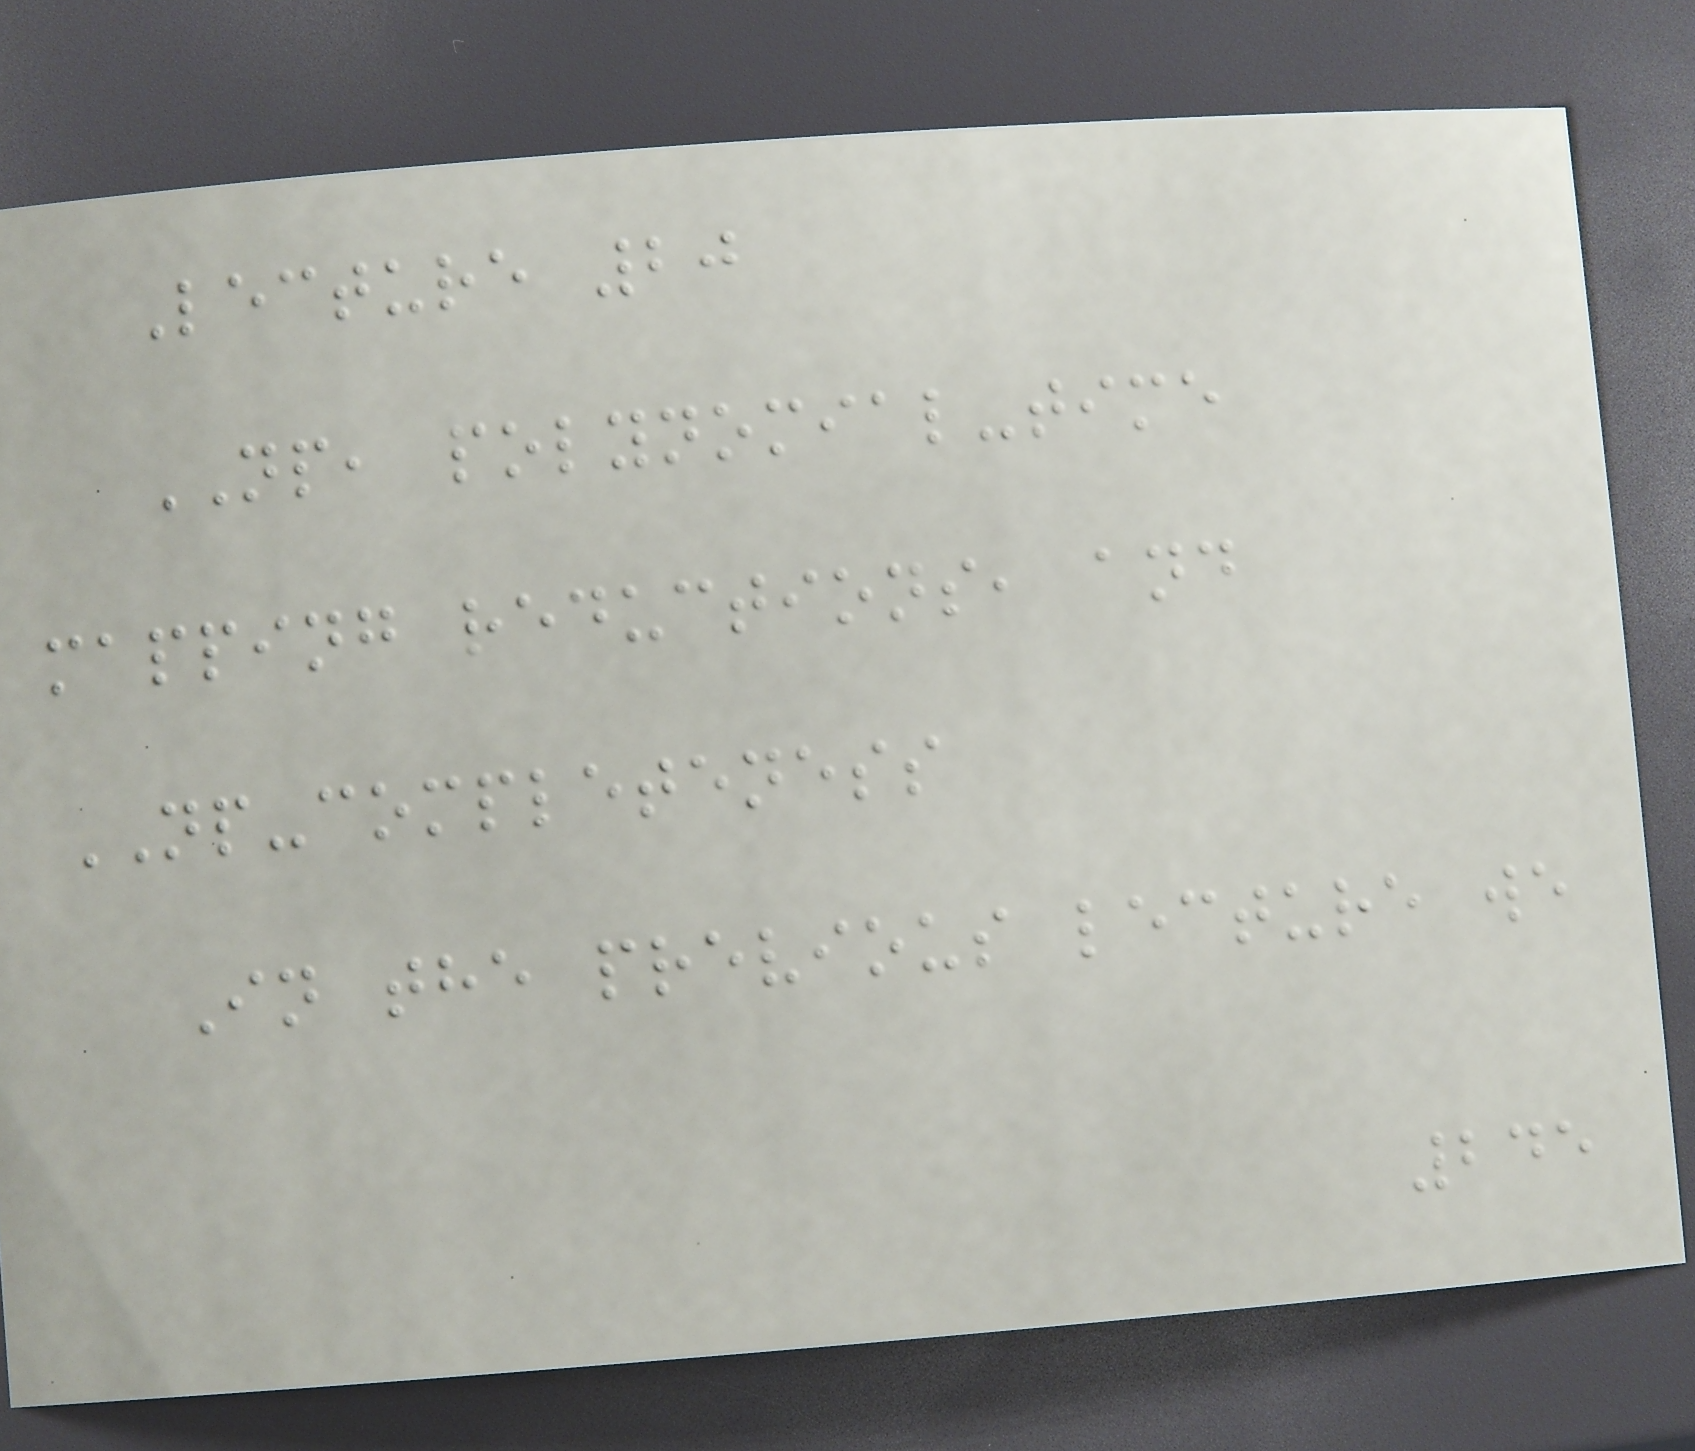Lecture 20
NP, polynomial-time
mapping reductions, and
NP-completeness
In the previous lecture we
245
